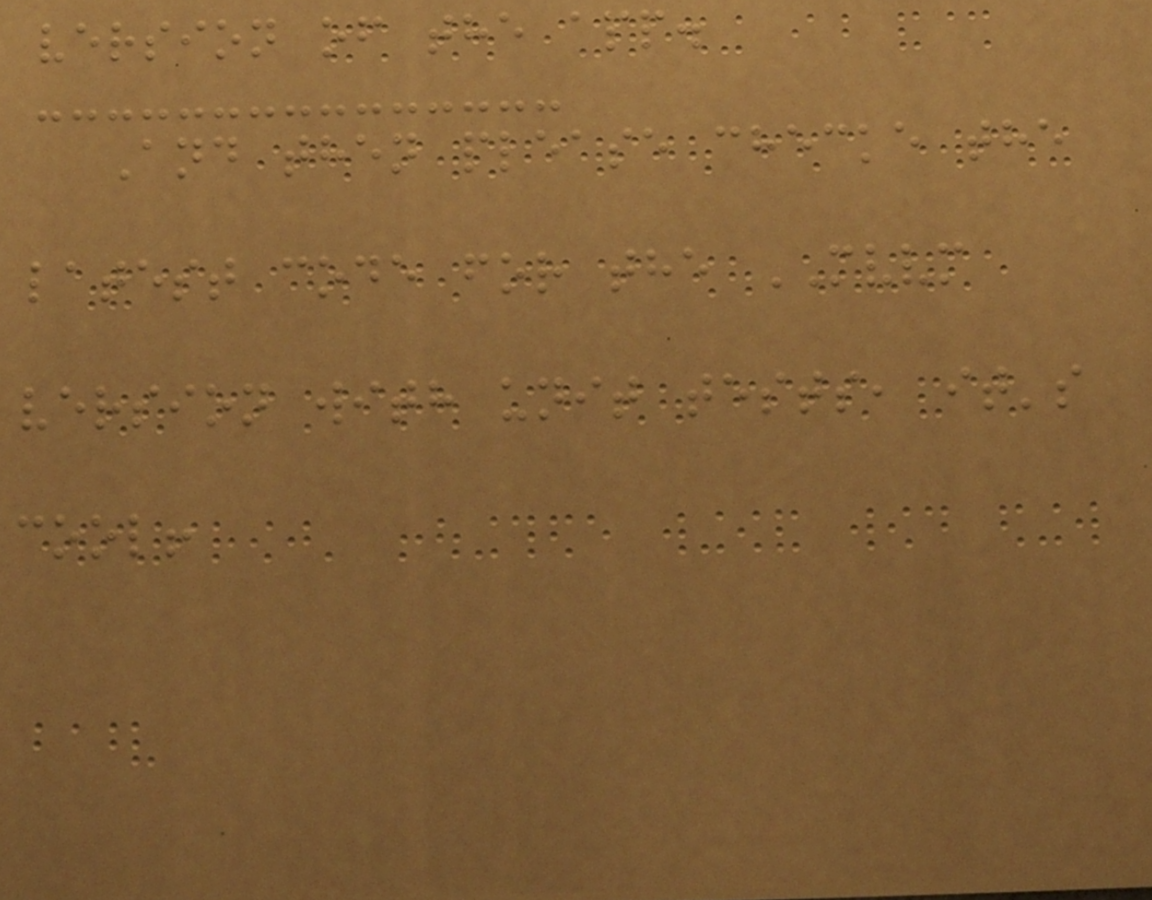version of the app.
And then please checke the
latest code for the MVVM
version with unit tests, it's
cool!
